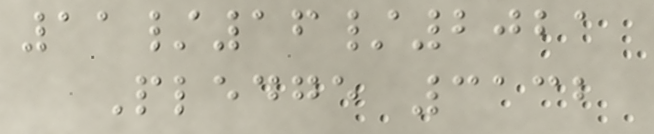11/16/2021
Pledge 3132
